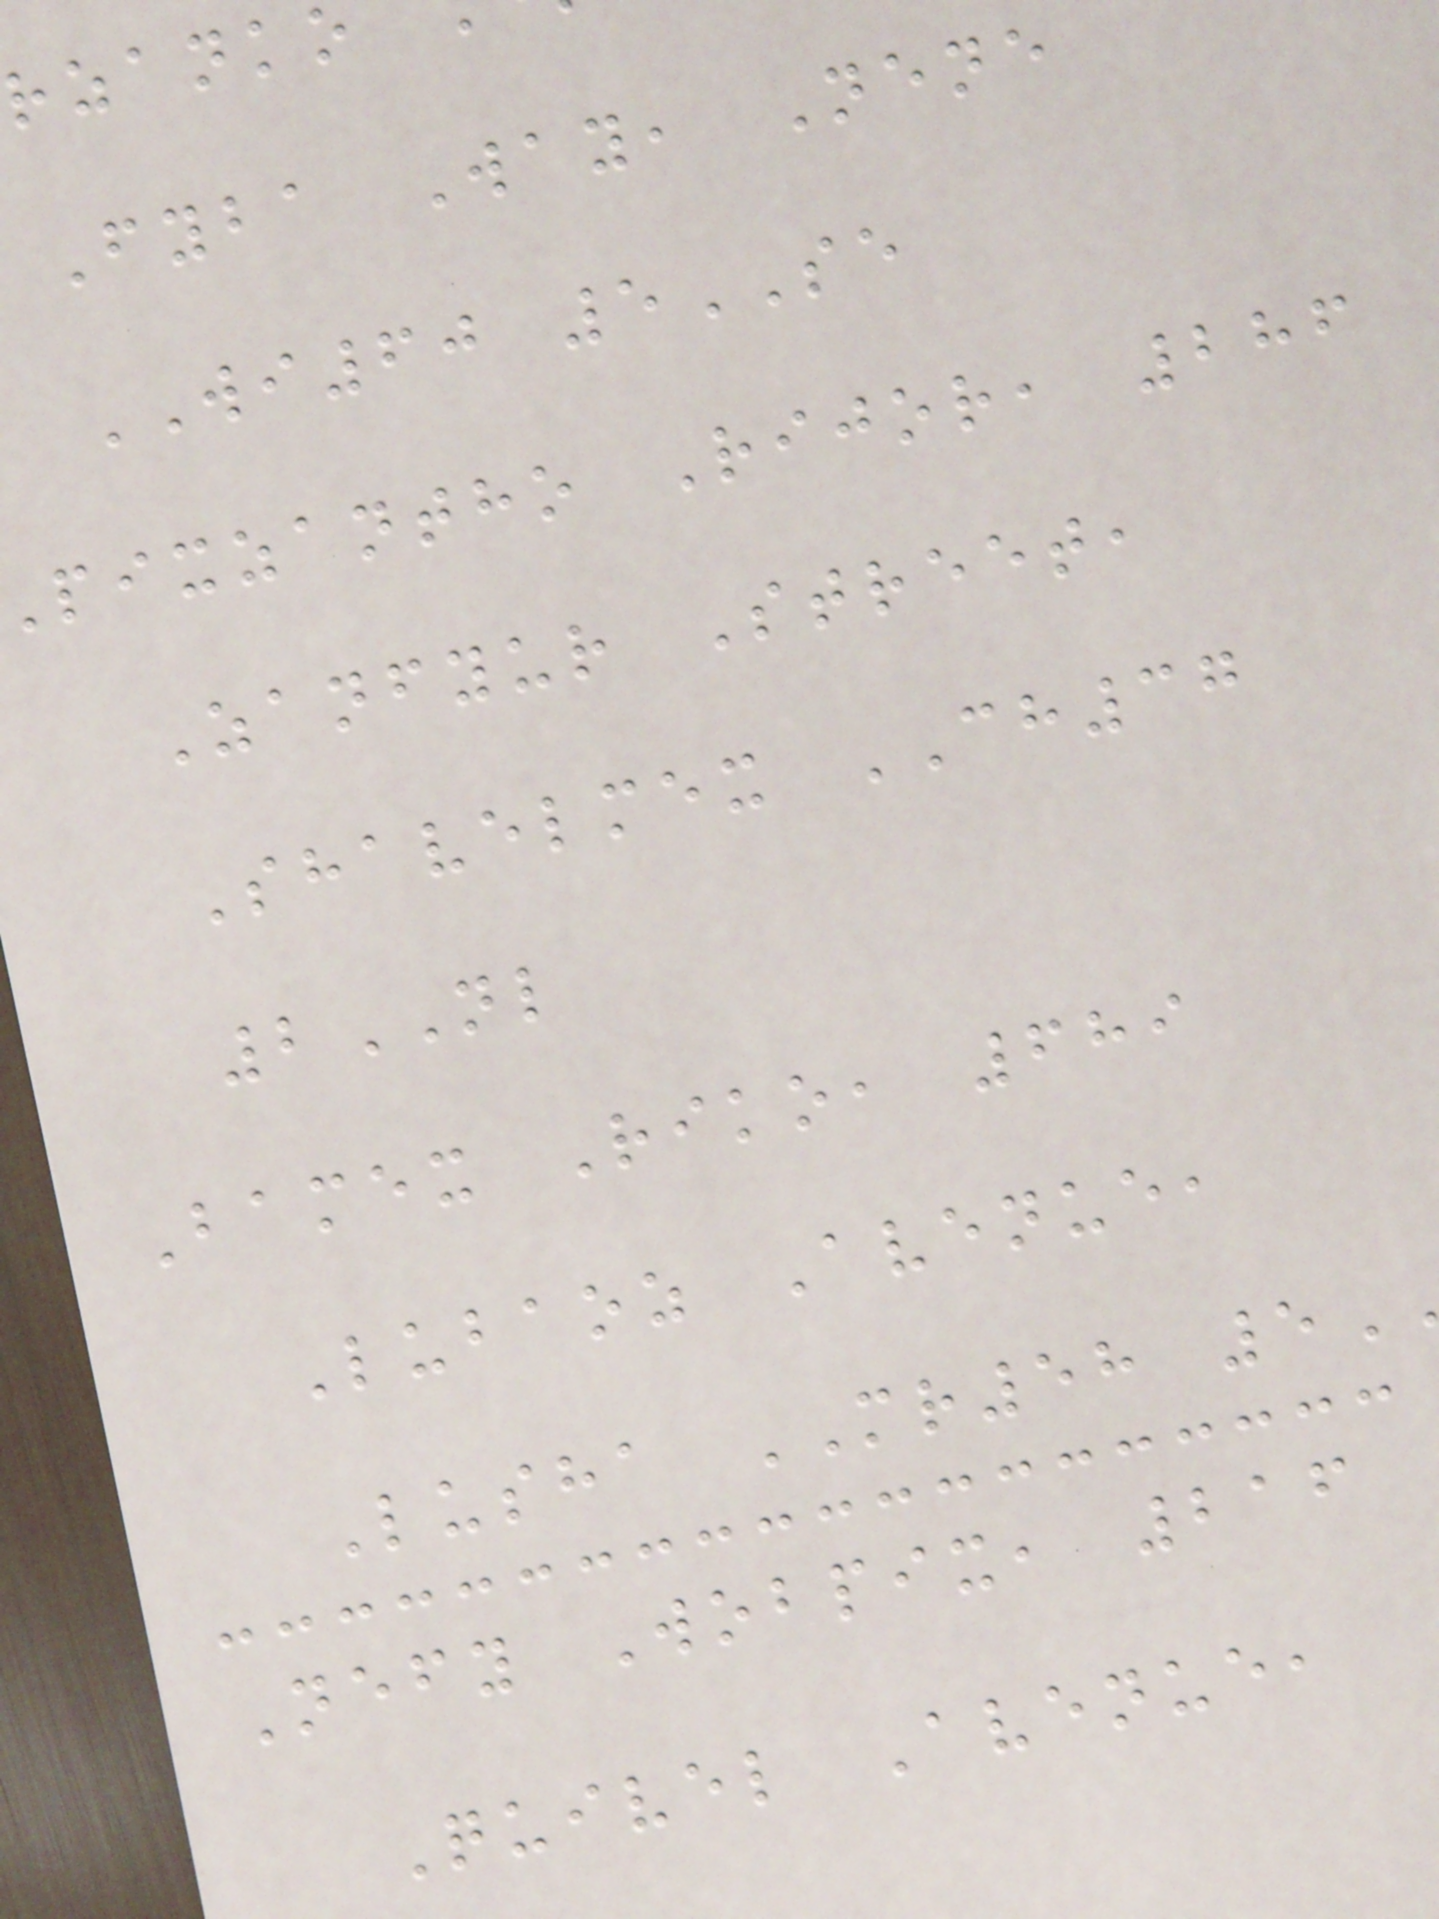rzanko
Fyba Way, Nene
WI60 5SE
pixzantho Rijor, 286
Zanfyur Street,
Shavelmex CH37
2NL
Bamex Riko, 689
Lubaoz Avenue,
Lusha MR58 5
Nefy Wobpix, 216
Quivel Avenue,
